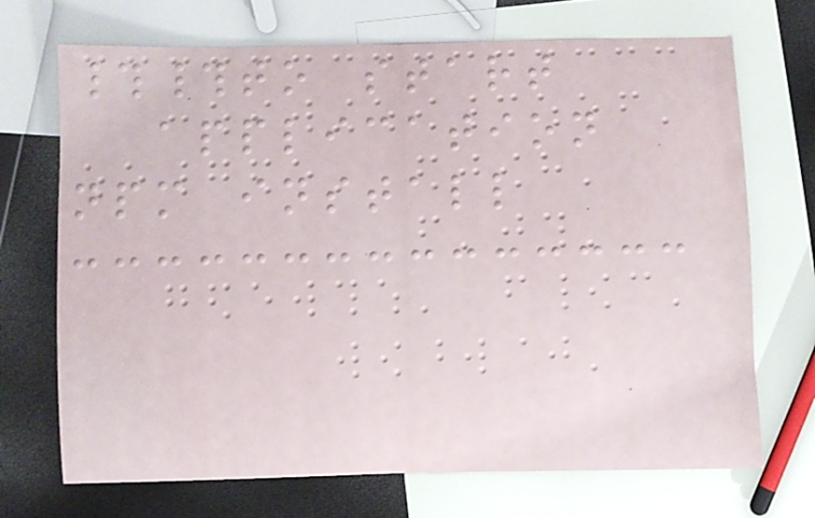##to start
application
npm install
